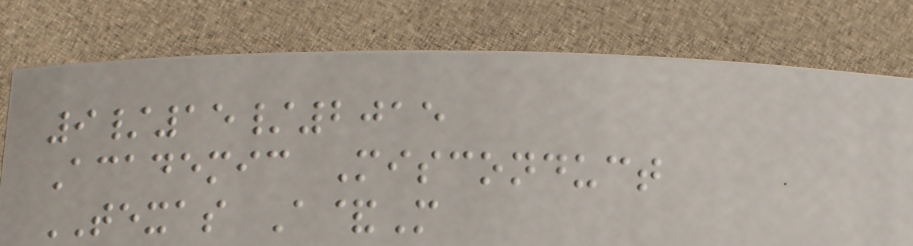9/15/2015
Academic Misconduct
TEXAS A&M
